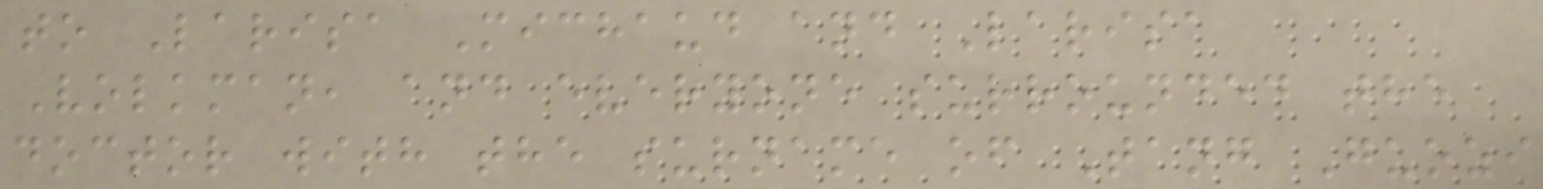to Larisa Michaud and Larisa
Volkman, and everyone surrounded the
doctor with the surname of Tang Guozi
